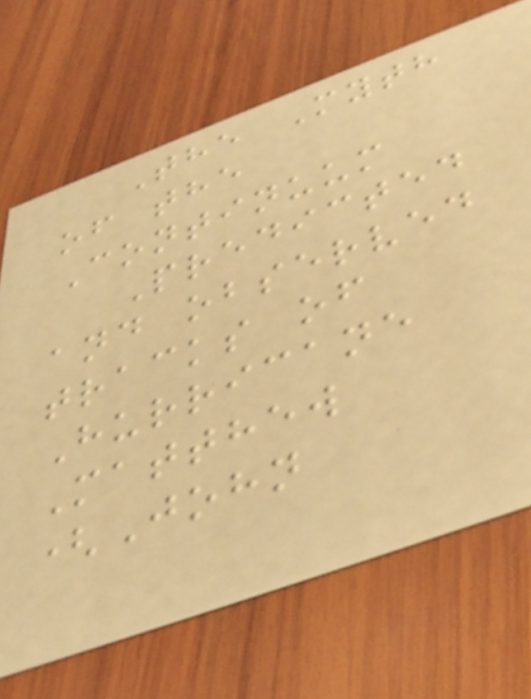The Myth
of the
Continuum
Predicted
and observed
tracks of
Hurricane
Matthew
(John
